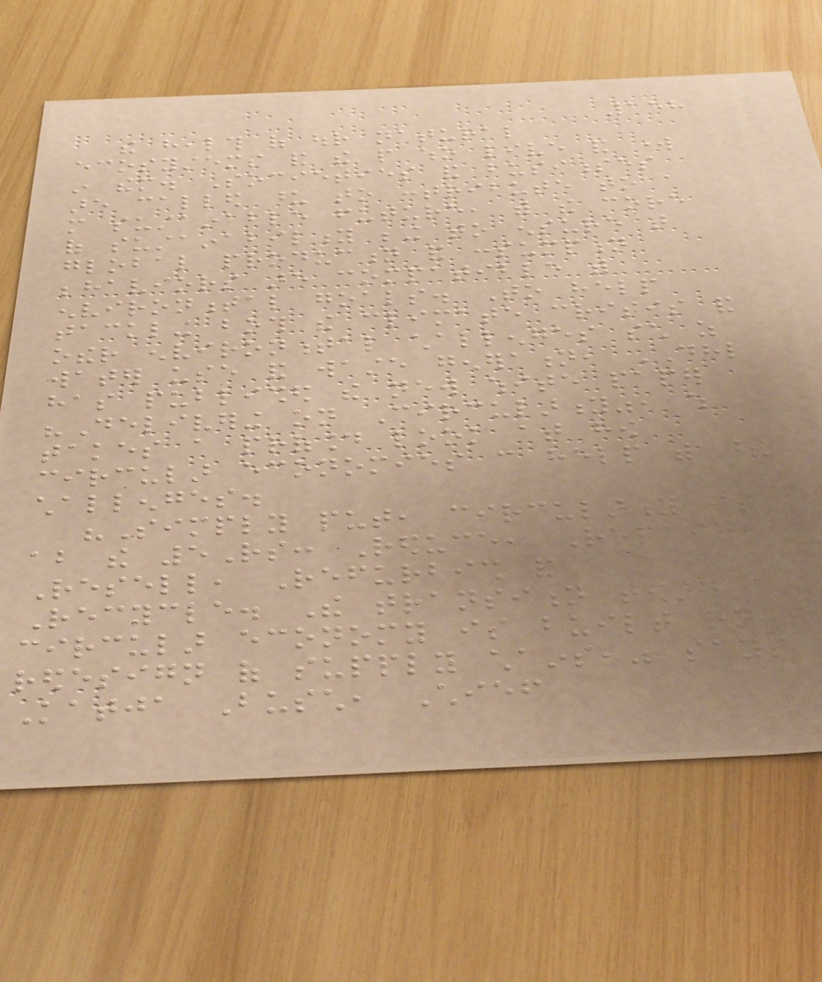158
the health of our natural
ecosystems and the people who live and work
in them. Societies and businesses
are called upon to contribute to a
more sustainable future, with the core
of sustainability being to ensure that
global production and consumption
behaviors are compatible with
environmental goals. To help
tackling both the climate crisis and
other environmental challenges such as
water use and waste generation, DHL
has published the new white paper
"Delivering on Circularity", which
takes a profound look at how
circular economies can help with these
challenges.
"Simply put, circularity is
about the 5Rs: Reduce, Repair,
Resell, Refurbish and
Recycle. The transition toward a
circular economy is built on the
redesign of supply chains," says
Katja Busch, Chief
